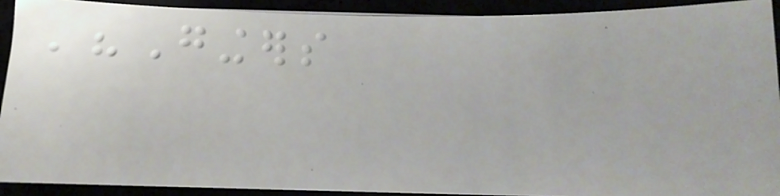'"Gingers
